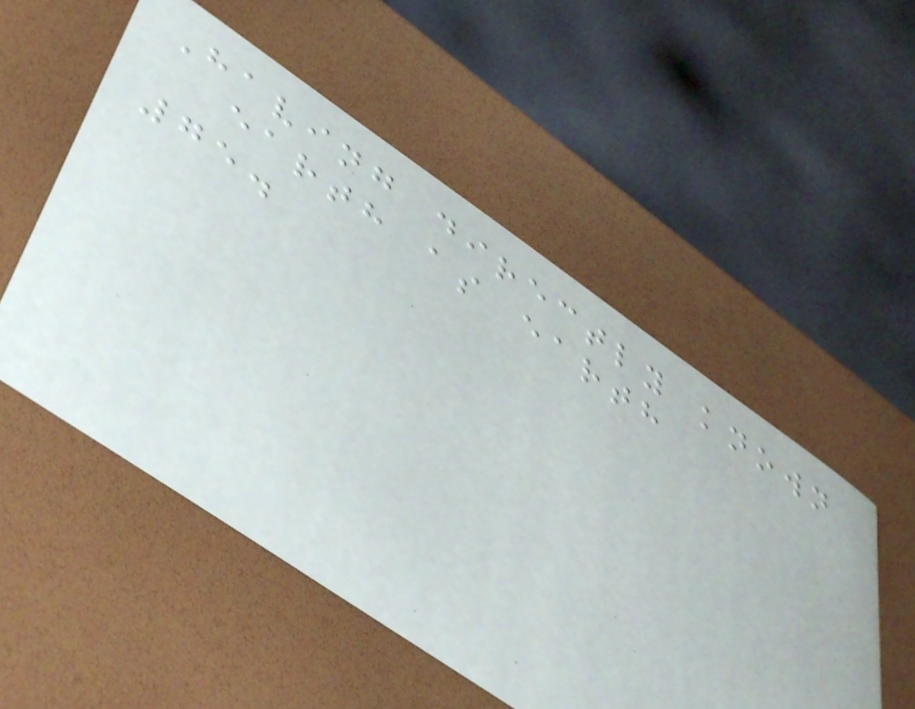Having directly known
earth as earth
75.
